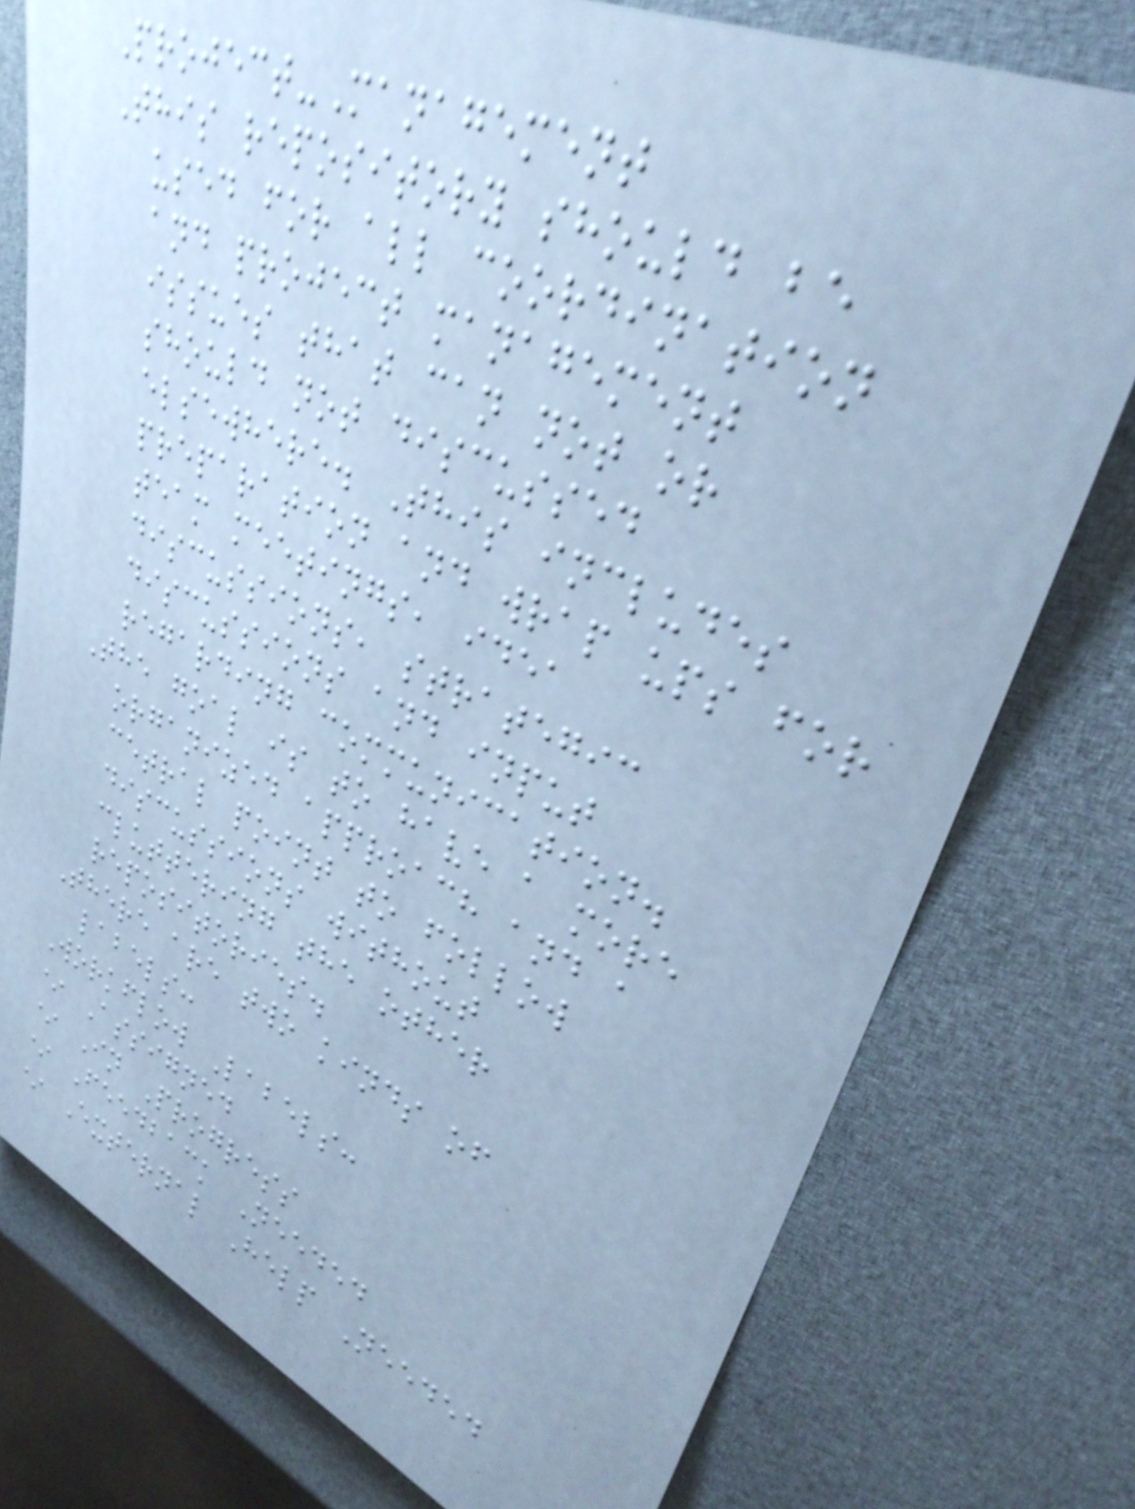Project-Management
This repository should be
used for all coordination
and project management
issues that can not or
should not discussed
elsewhere. This includes
preparation and wrap ups for
team meetings, idea
discussions, strategic
discussions and input
regarding communication.
The goal is to have a more
organized approach and a
cetral point to follow
discussions without
cluttering the other
repositories.
There are two kinds of
labels:
Workflow Labels:
* Assigned
* In Progress
* Feedback Needed
* External Help Needed
